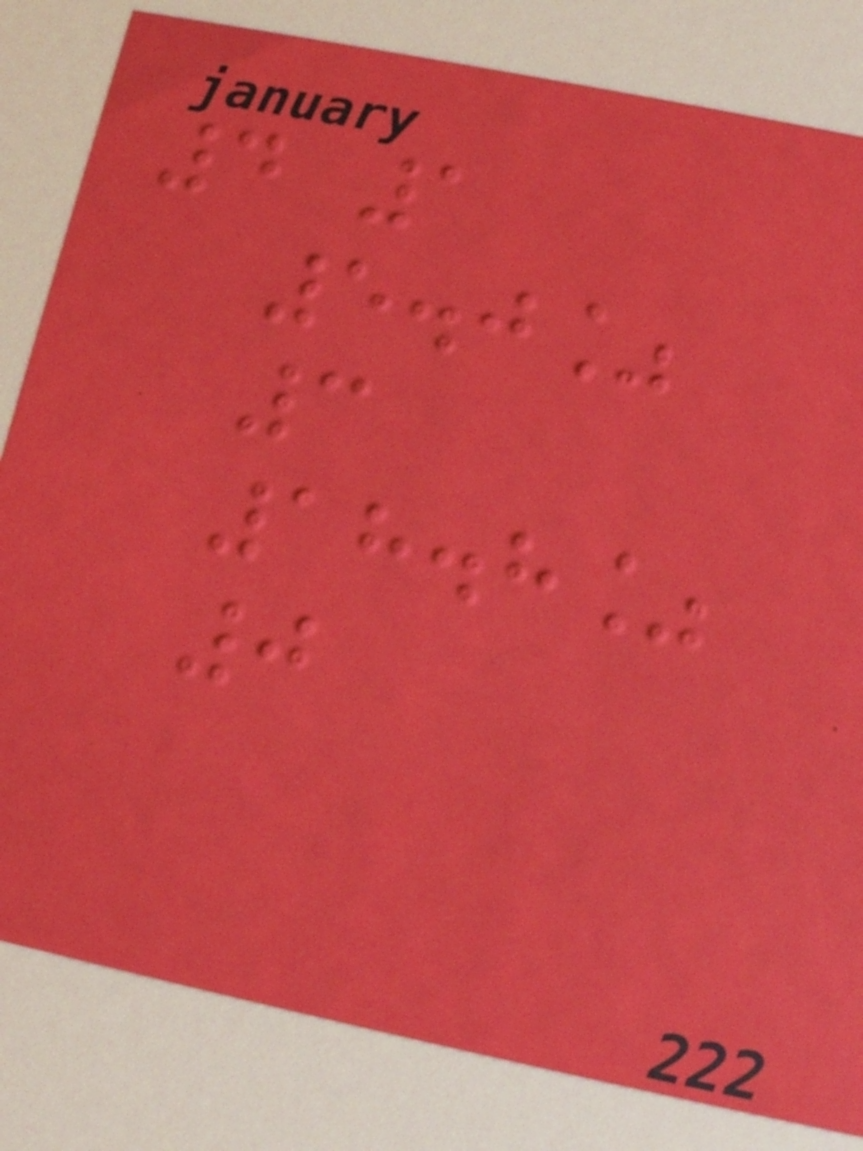4 1
5.0%
3
18.8%
0
